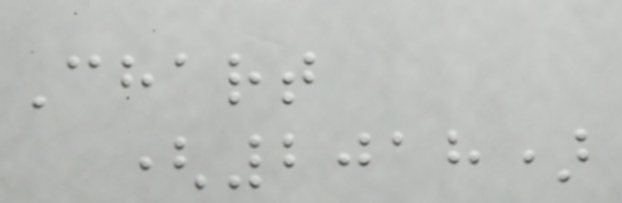Chart
(2018)
